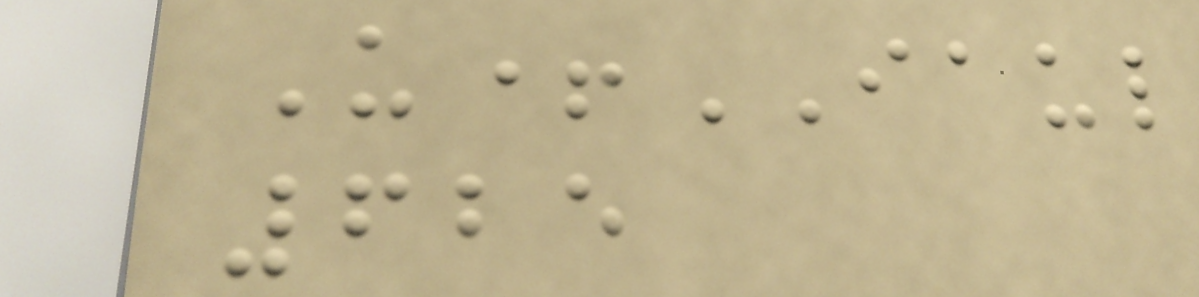U+IAUL
625
